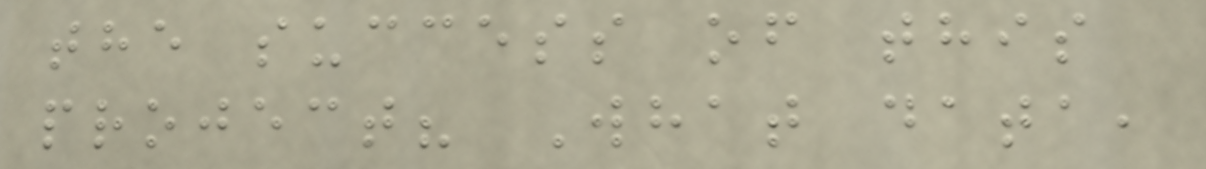the success of this
project? What data,
